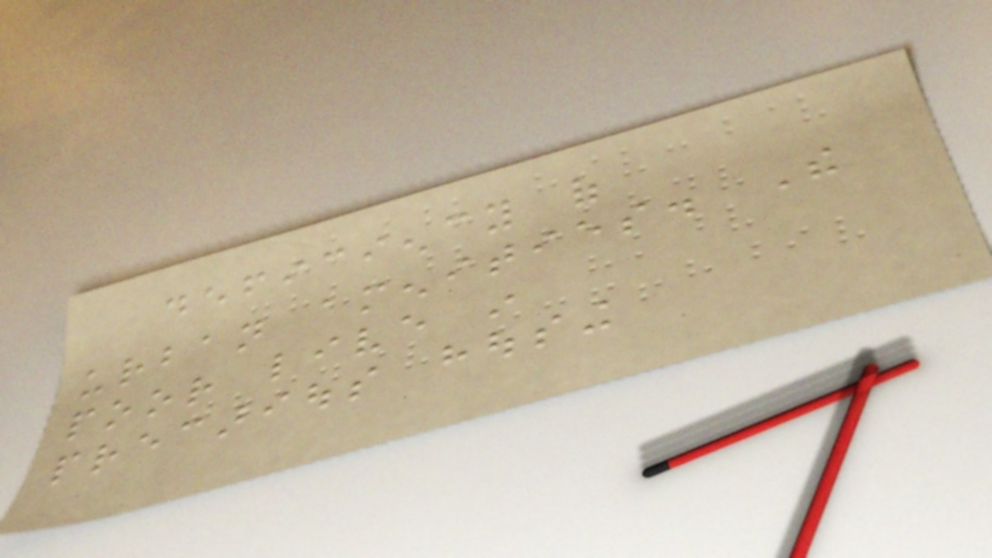deficiency of
urban amenities. The
poor live in
precarious housing
